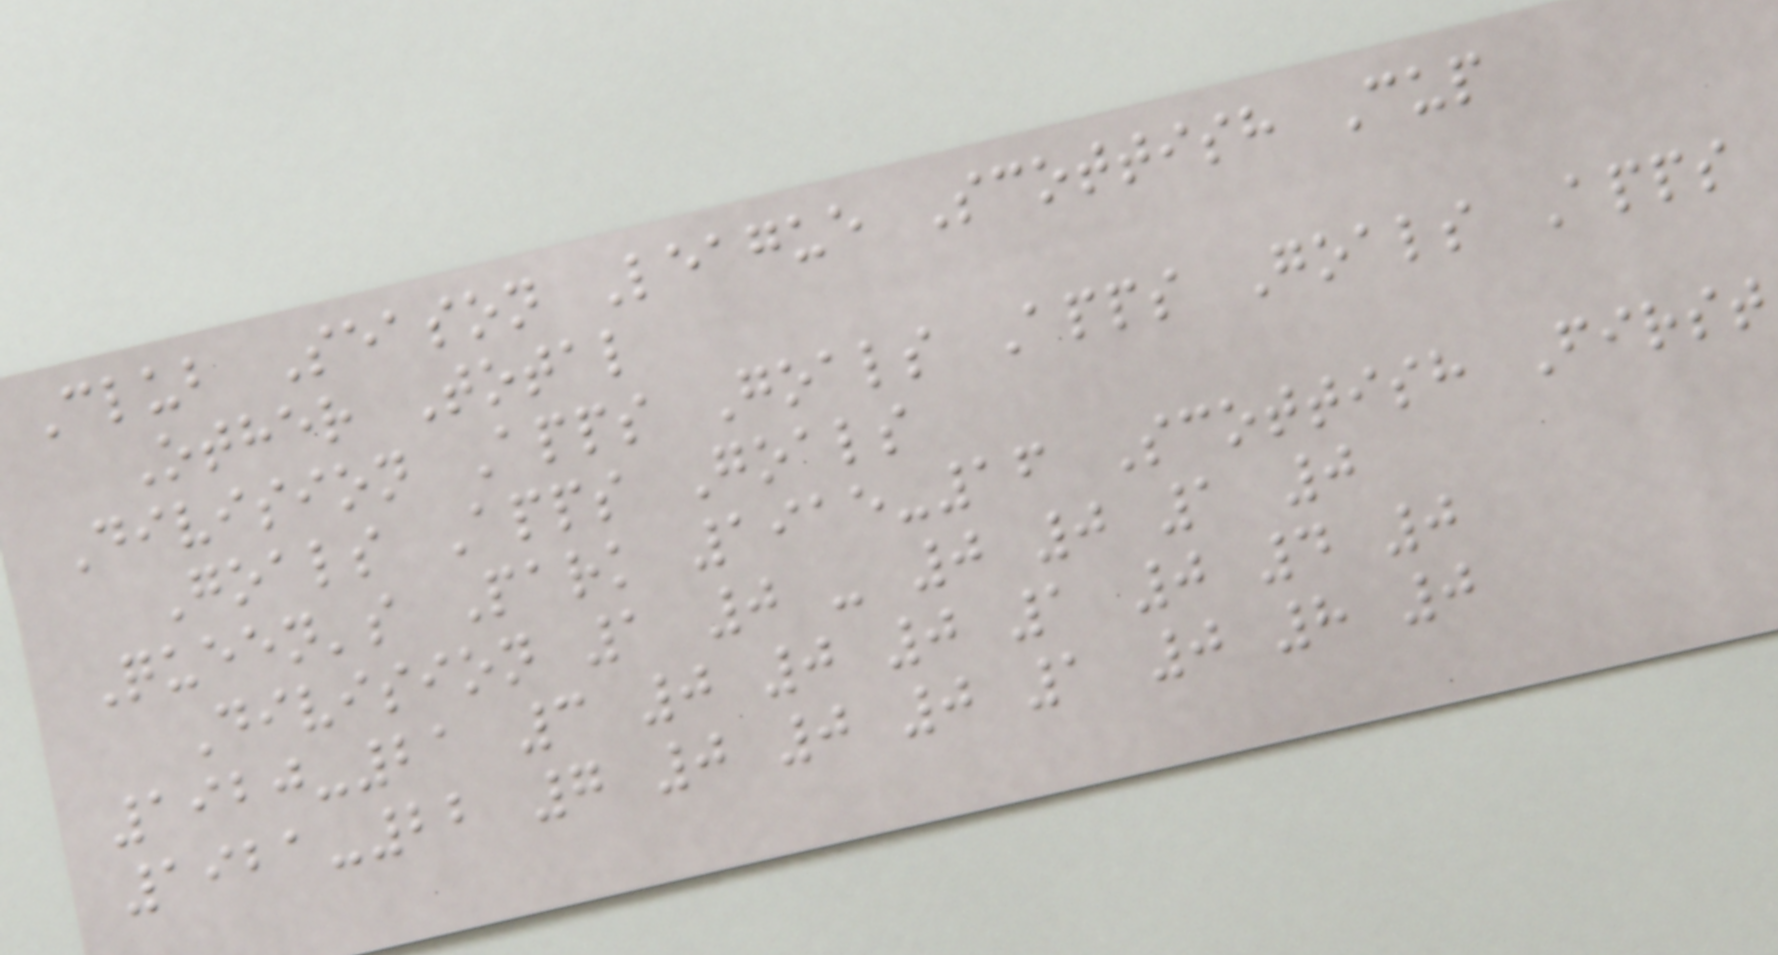Club Season League Scottish Cup
Other Total
Division Apps Goals Apps Goals Apps
Goals Apps Goals
Queen's Park 1915-16 Scottish First
Division 1 0 - 0 0 1 0
1920-21 3 0 0 0 1 0 4 0
1921-22 7 0 0 0 1 0 8 0
